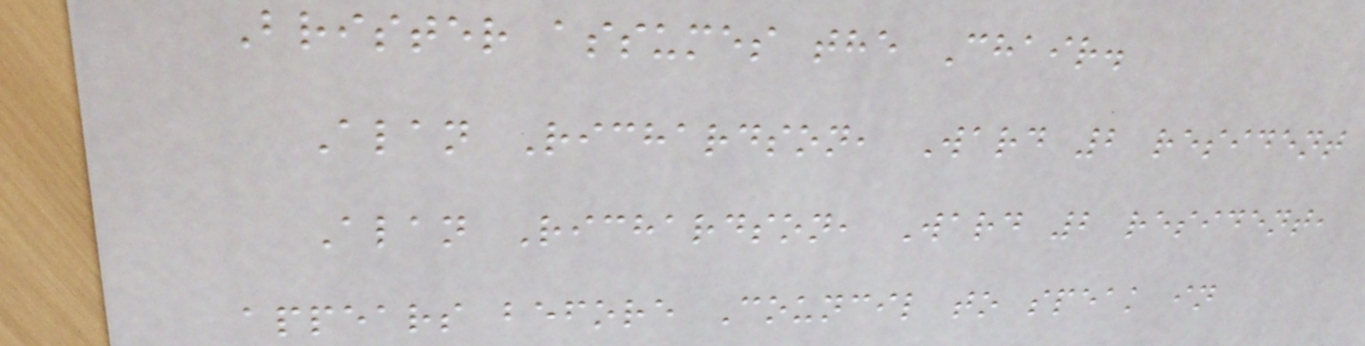Brister assumes the Chair.
Alan Richardson, Ward 2 resident
Alan Richardson, Ward 2 resident,
appears before Council to speak in
